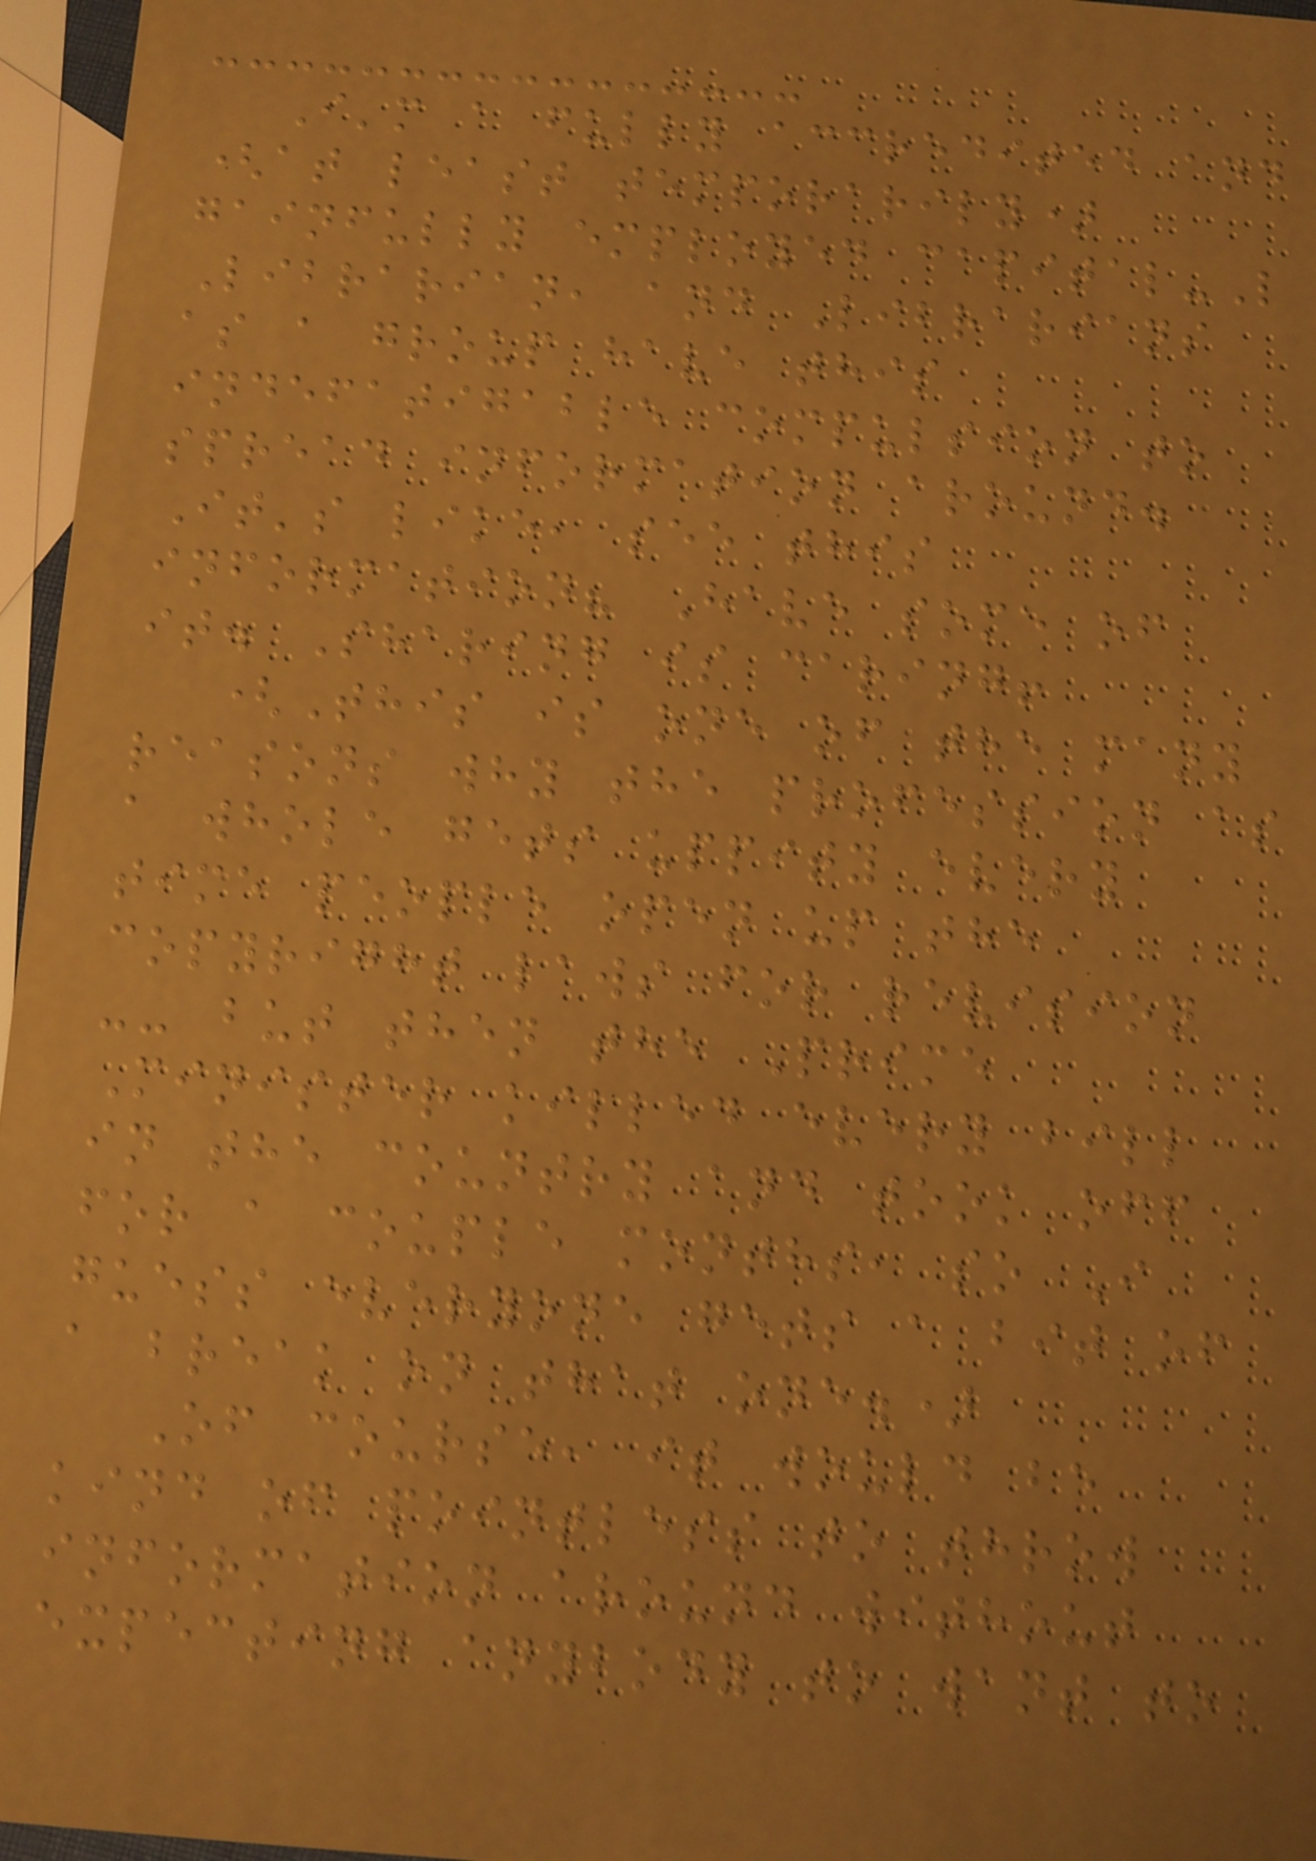I'm a fully accredited and
(at least temporarily)
gainfully employed capital-L
Librarian, and Librarians
as a group have this
indefatigable compulsion to
spread information around.
It's like, see this
information? Have some of
it. Sharing is caring!
(This is one of the many
reasons why the profession as
a whole gets uppity every
time people open up the
copyright laws for revision
-- but then the Prime
Minister killed every bill
in the country and took off
for a couple months, so I
guess everyone gets a bit of
a break on that one.)
Of course, it would be
kind of pointless to throw
information around without
expecting anybody to want to
